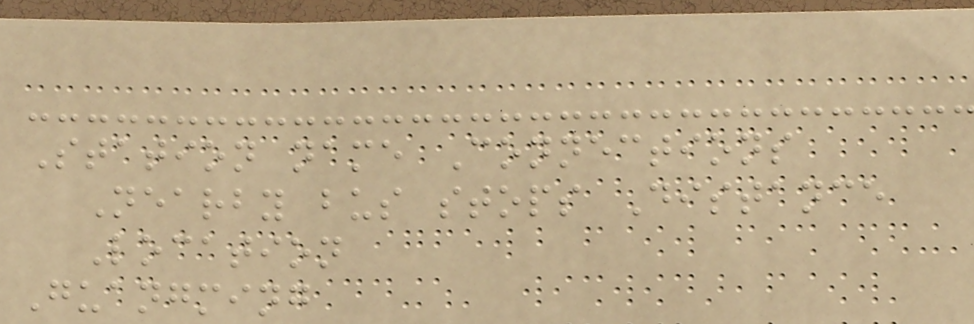Station name Connections
Nearby bus stops Distance
Location
Guangming
